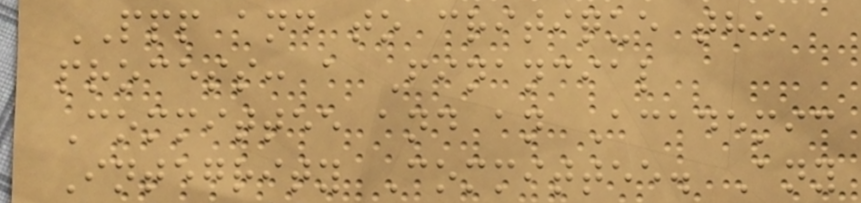PPP and to critique the
process: a Financial
Committee and an Academic
Integrity Committee. Any
